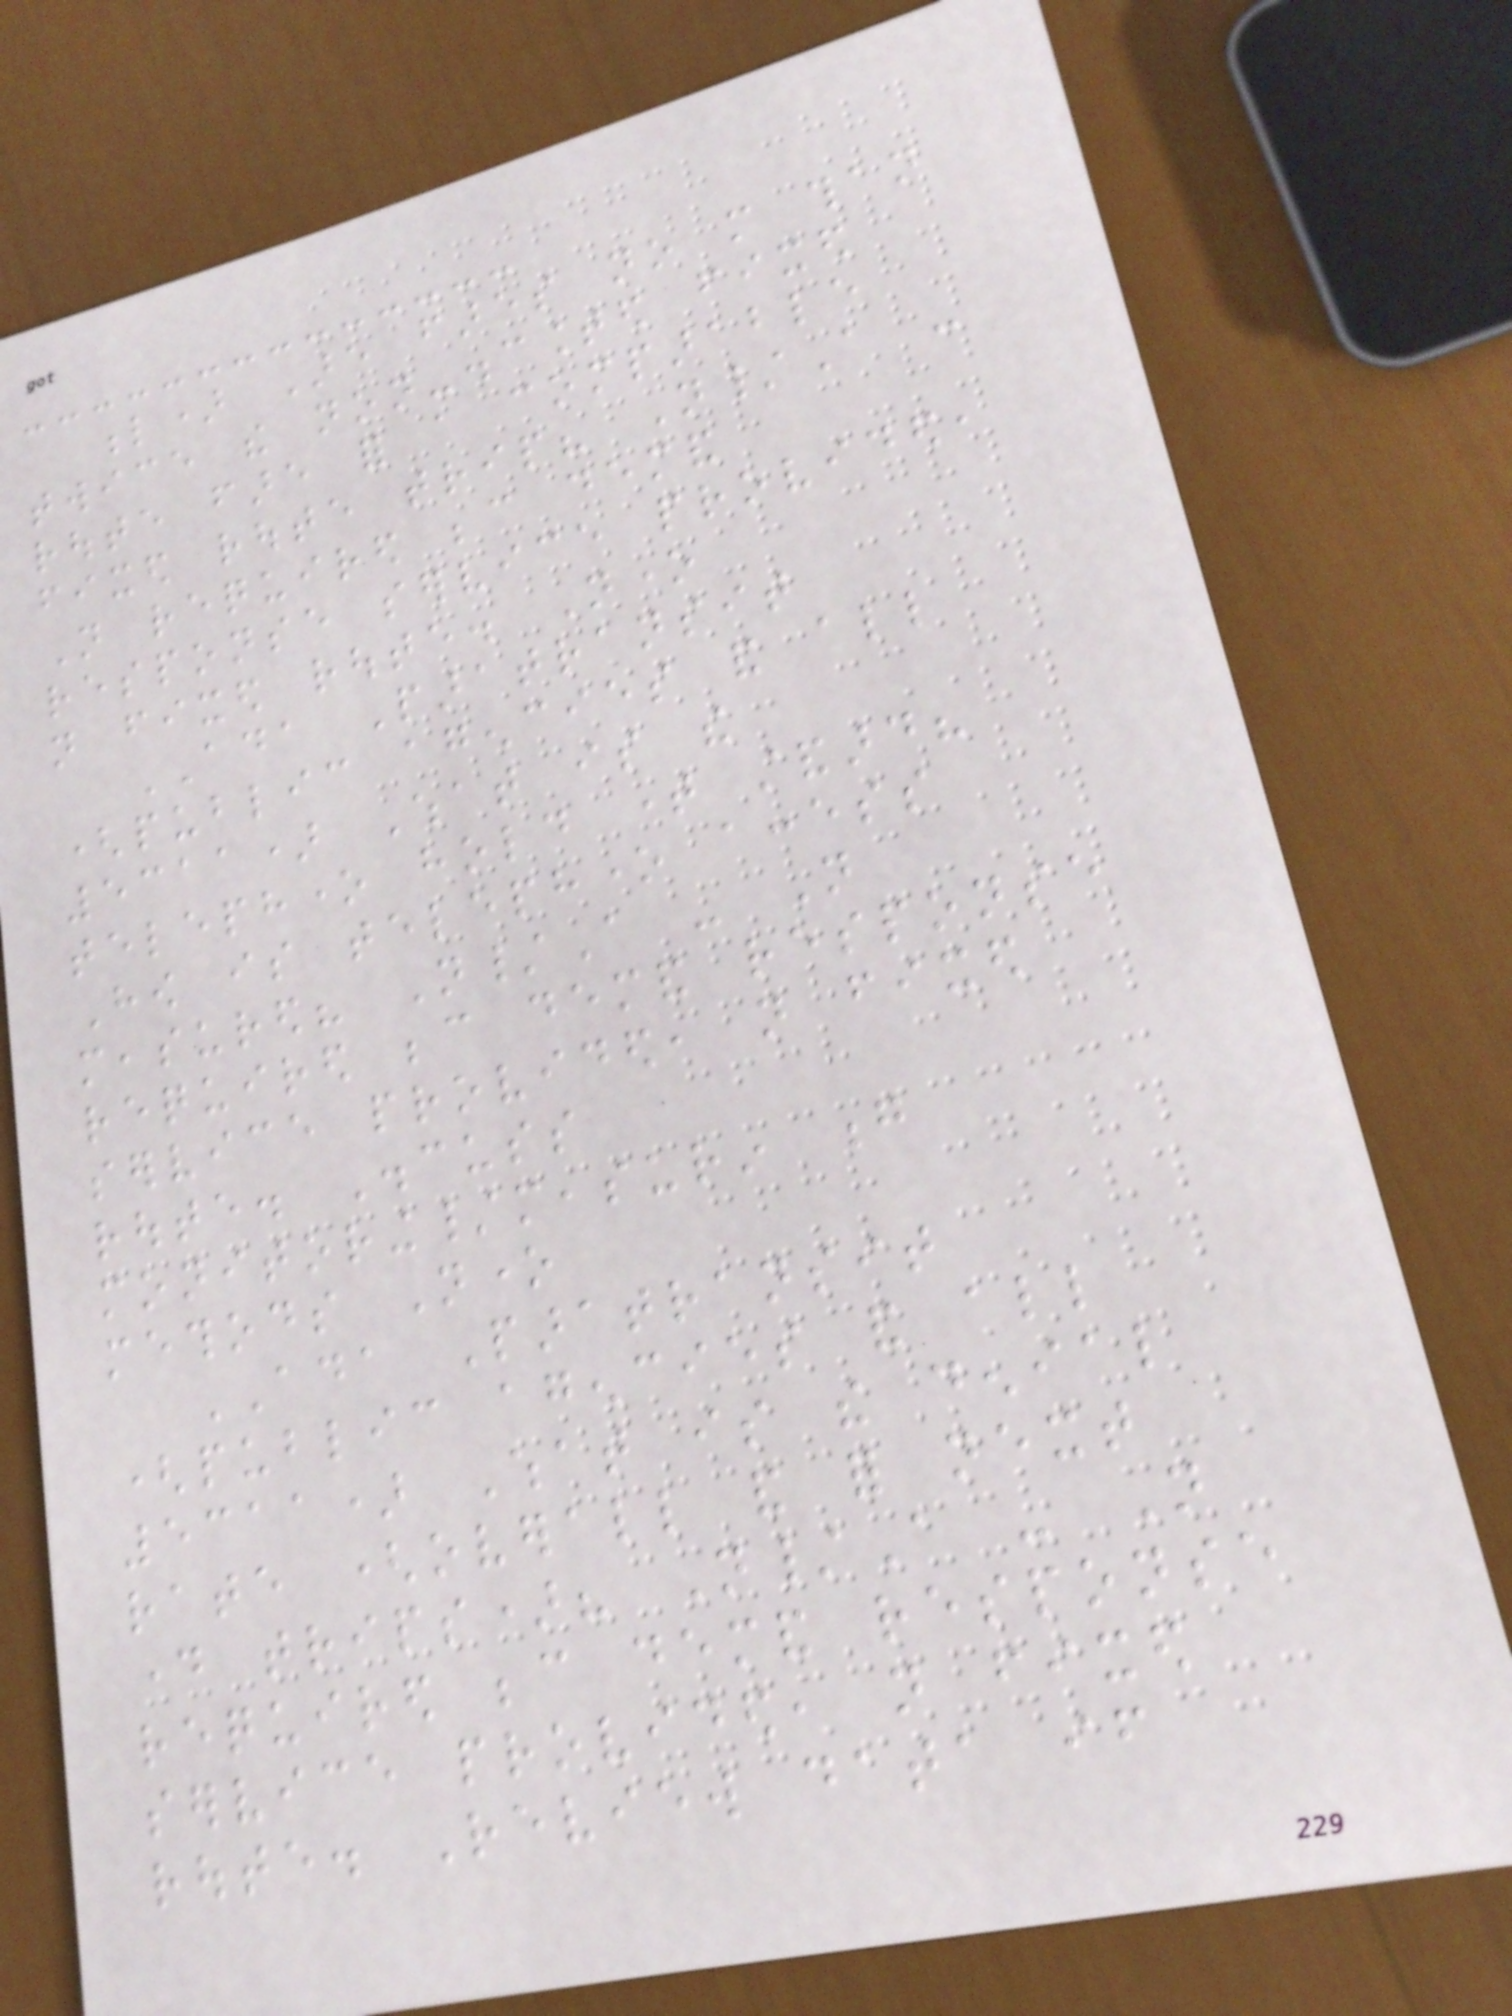l) Are fares no more than
twice the non-discounted fixed
route fare for a comparable
fixed route trip? N/A -
Not required because demand
response service provided,
not fixed route. None
ADA Paratransit
(public agencies and all
5311) What is the
telephone hold time standard?
How is telephone access
measured? N/A - Not
required because demand response
service provided, not fixed
route. Discuss
monitoring/measurin g
methods None
ADA Paratransit
(public agencies and all
5311) What is the denial
rate (overall and for next
day trips)? N/A - Not
required because demand response
service provided, not fixed
route. Review data if
